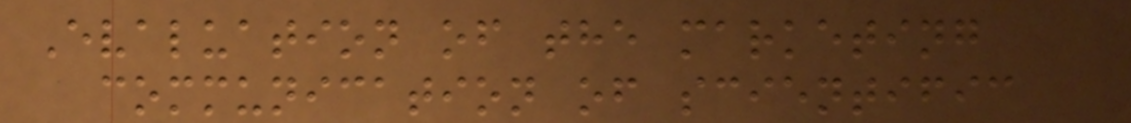Evaluation of the marketing
communication of scientific
